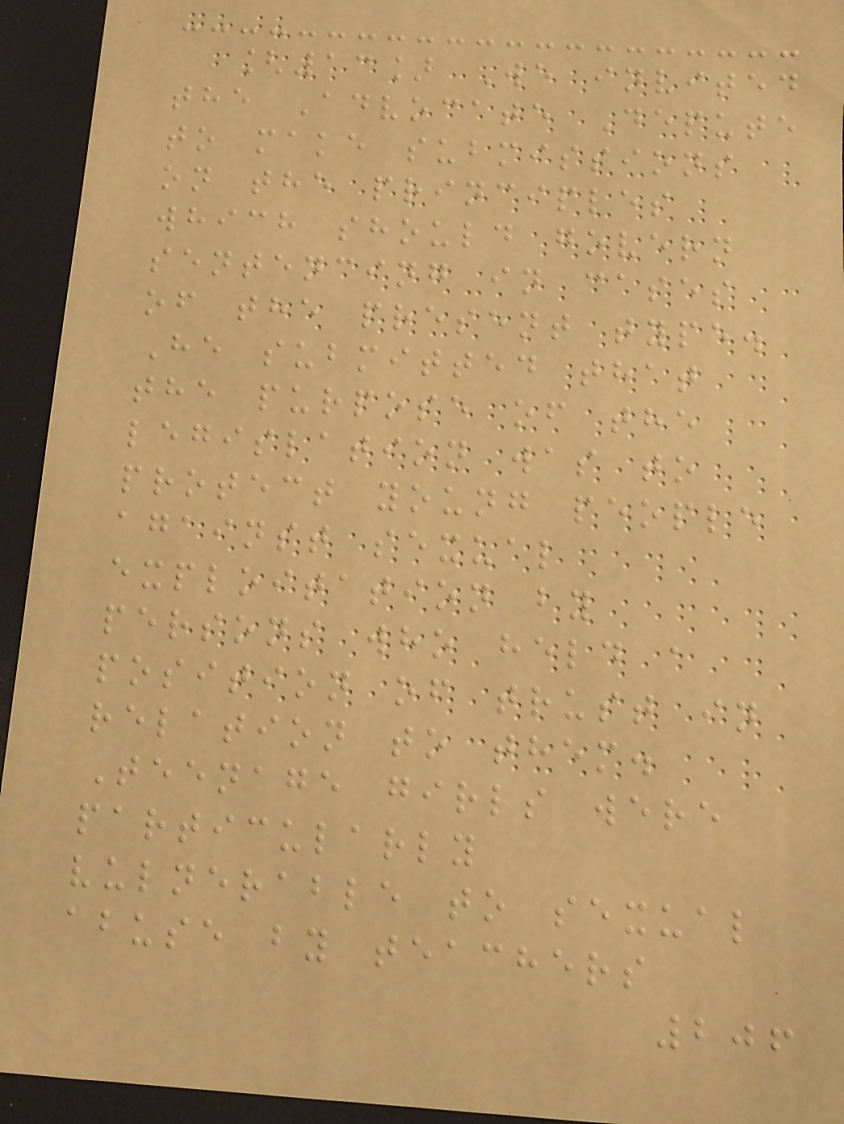[13] We invited
the Advocate Depute
to make submissions
on the principles
which should govern
sentencing in cases
of the present type.
He submitted that
the purpose of the
legislation was to
protect young people
against sexual
exploitation by
persons who held a
position of trust in
relation to them.
Teenage girls were
particularly
vulnerable to sexual
abuse by teachers
206
